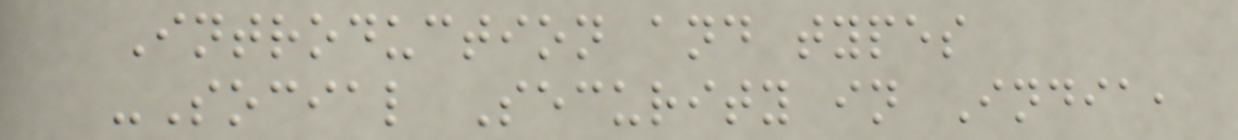Introduction and types
-Social Security in India,
